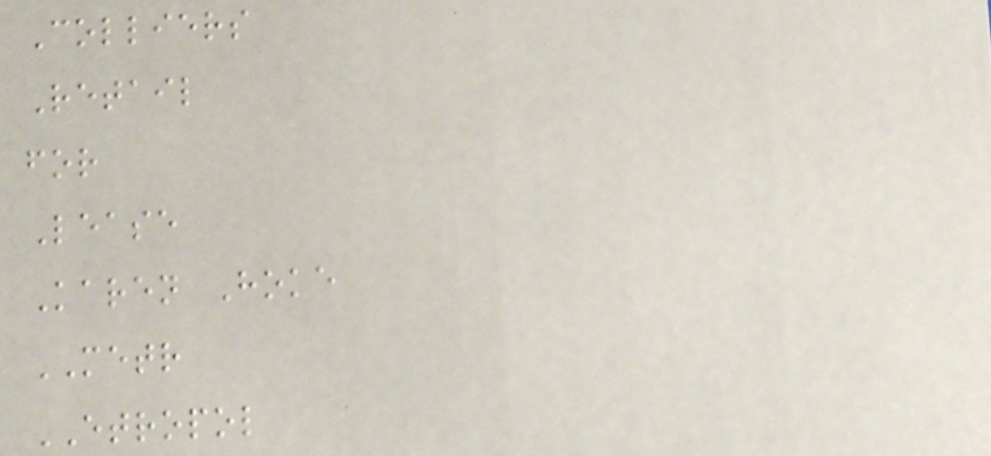Colliers
Retail
for
Lease
Karen Hoke
METR
ETROPOL
